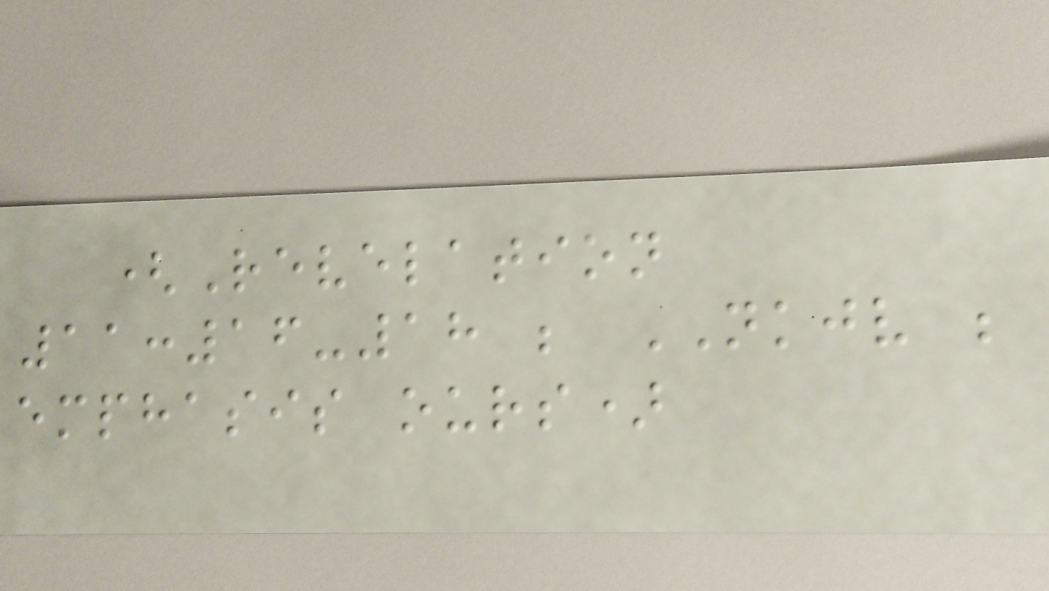(Revelation
11:16-18 ; NKJV ;
emphasis ours)
